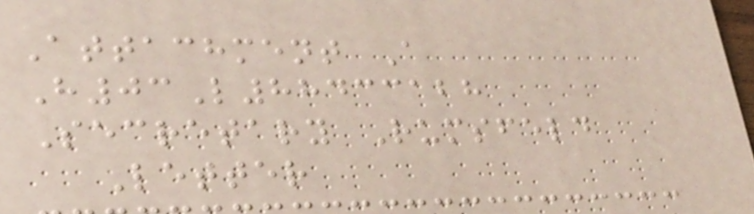Attachment A
H03L88433128
Secretary Rumsfeld
Letter
